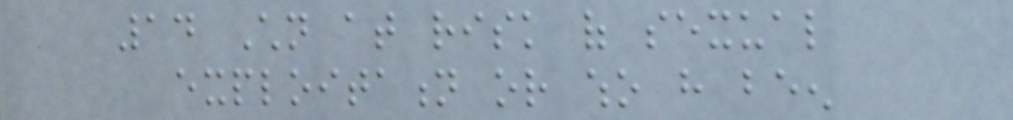14 Children at risk of sexual
exploitation or who have been
